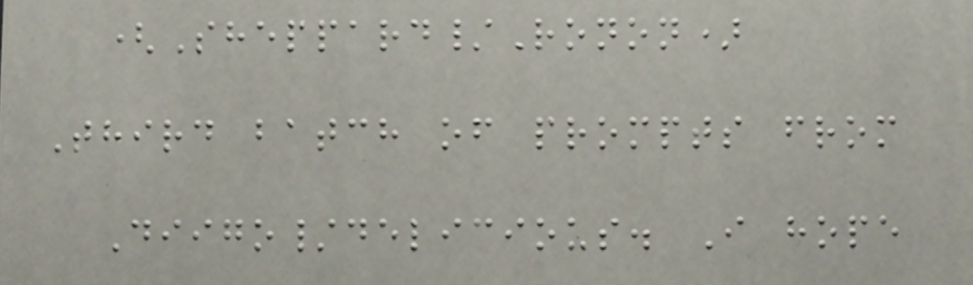(Sheppard/Ronon)
Third batch of prompts from
Diigo/delicious. I hope
